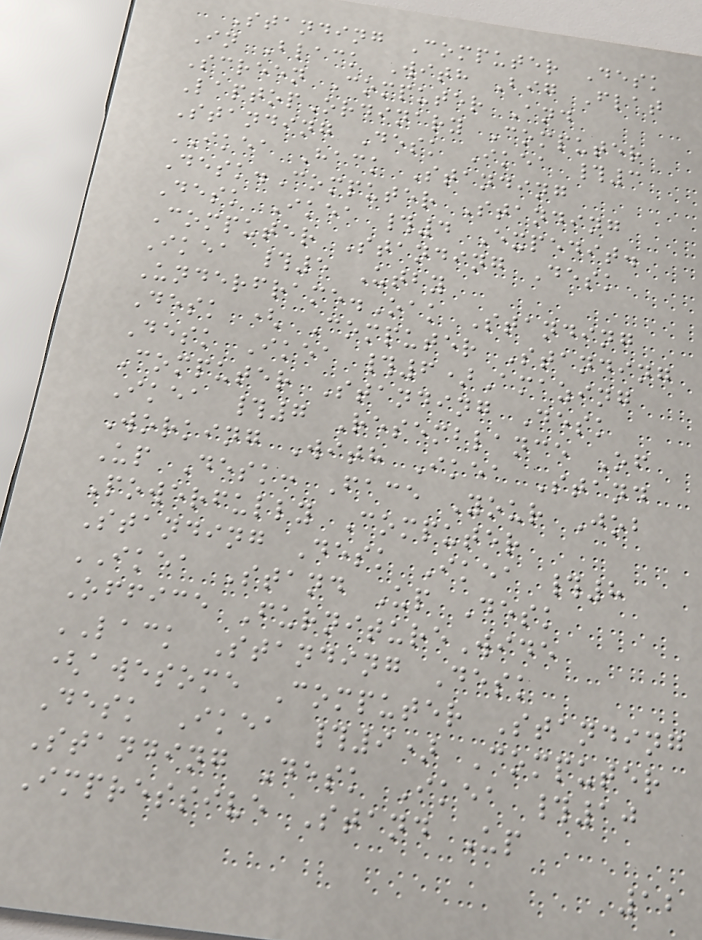Standing Computer Desk
In Black With Big Flat
Screen Computer And
LaptopOrdinary Computer
Standing Desk Ikea #3
IKEA Hack Standing
Desk.Computer Standing
Desk Ikea #4 Expedit.
Computer Standing Desk
Ikea #5 Utby
Underframe.Oak Standing
Desk ( Computer Standing
Desk Ikea #6)Amazing
Computer Standing Desk
Ikea #7 Resemblance Of
Working With Ikea Stand
Up Desk: Face Your Job
Powerfully Computer
Standing Desk Ikea #8
IKEA Stand Up Desk
Office FurnitureWide
LACK Standing Desk
(awesome Computer Standing
Desk Ikea #9) Computer
Standing Desk Ikea #10
Impressive Stand Up
12
